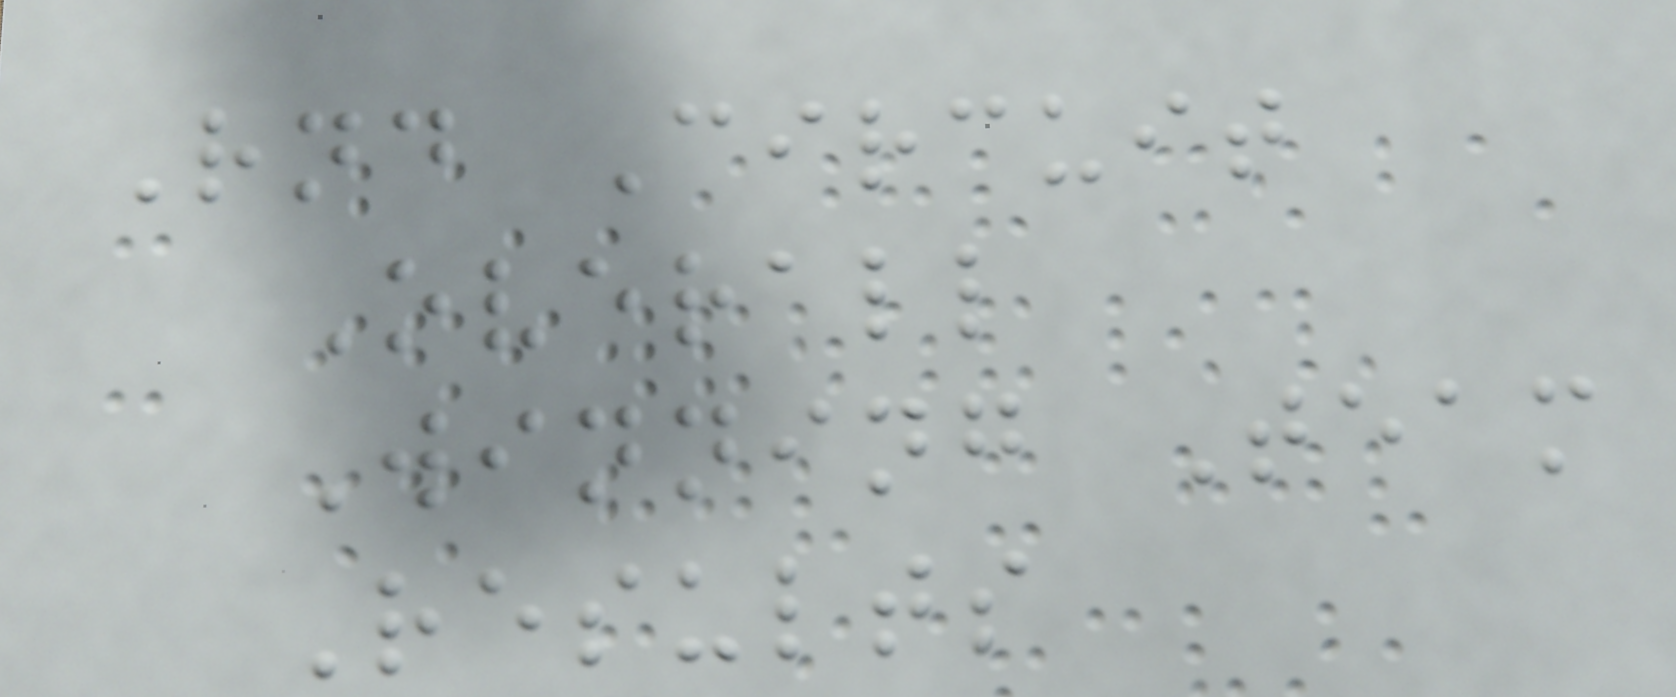Rnd Circuit
Overall
Winning Team
Results
